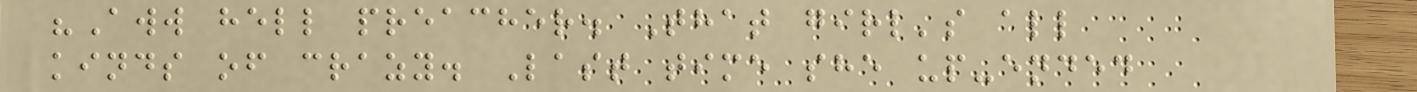"Aww hell preacher. That girl's all
kinds of crazy. Last time she up-ended
